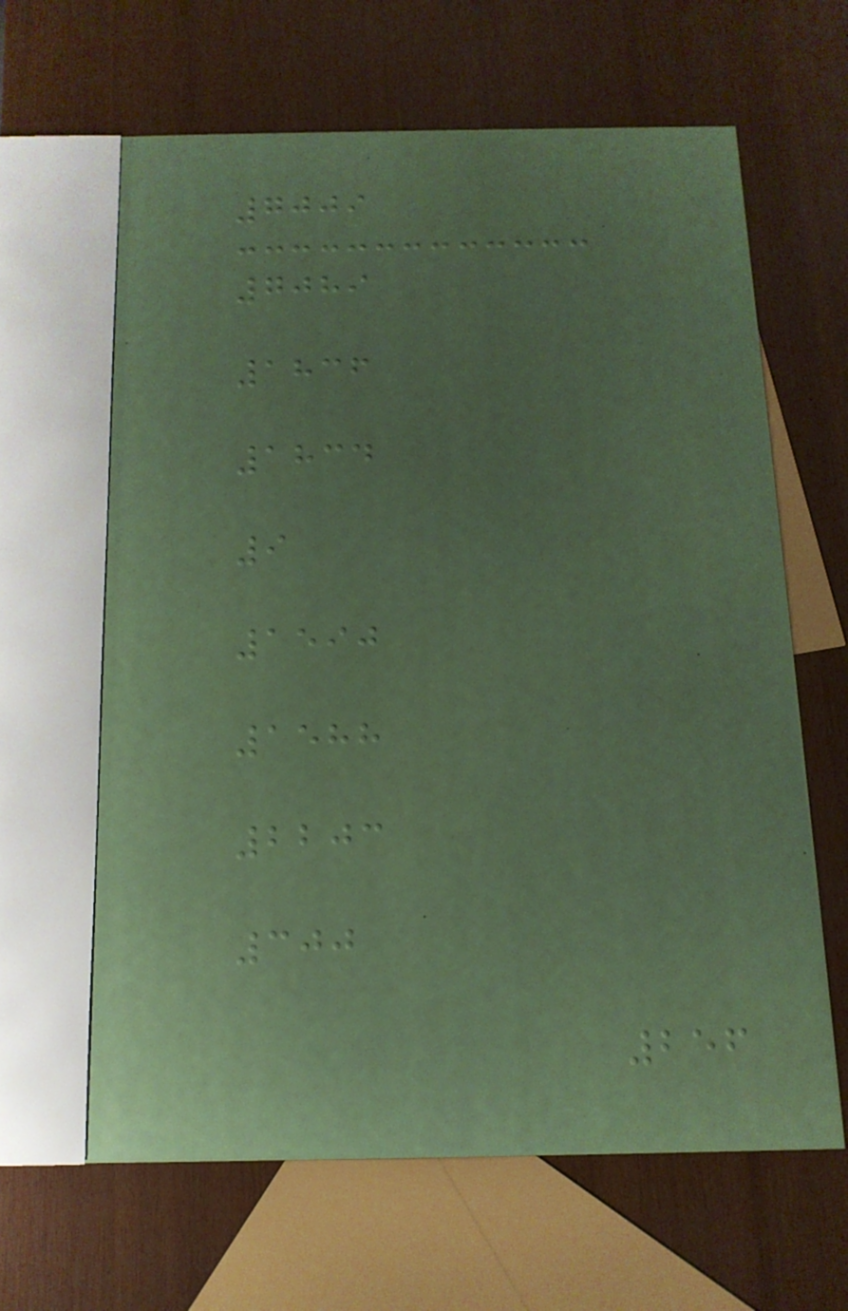7009
7089
1836
1834
9
1590
1588
2203
300
256
